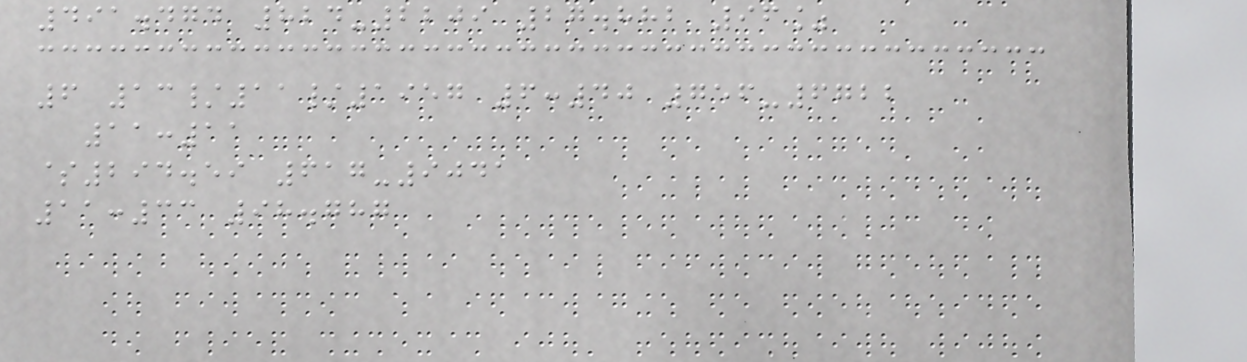491.474 824-2209 27.882 96%
6 13/11/1957 6:40 756-6722
11:11
$294.59 617-9041
11:33 98.787
